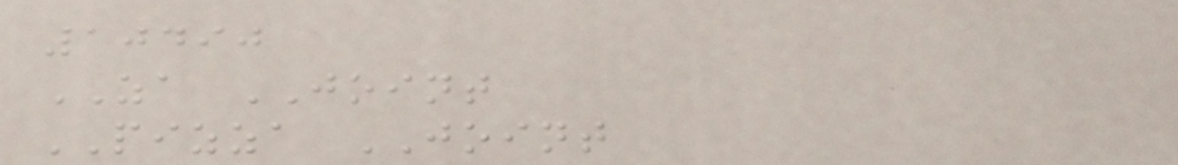10490
ZA JOINT
PIZZA JOINT
